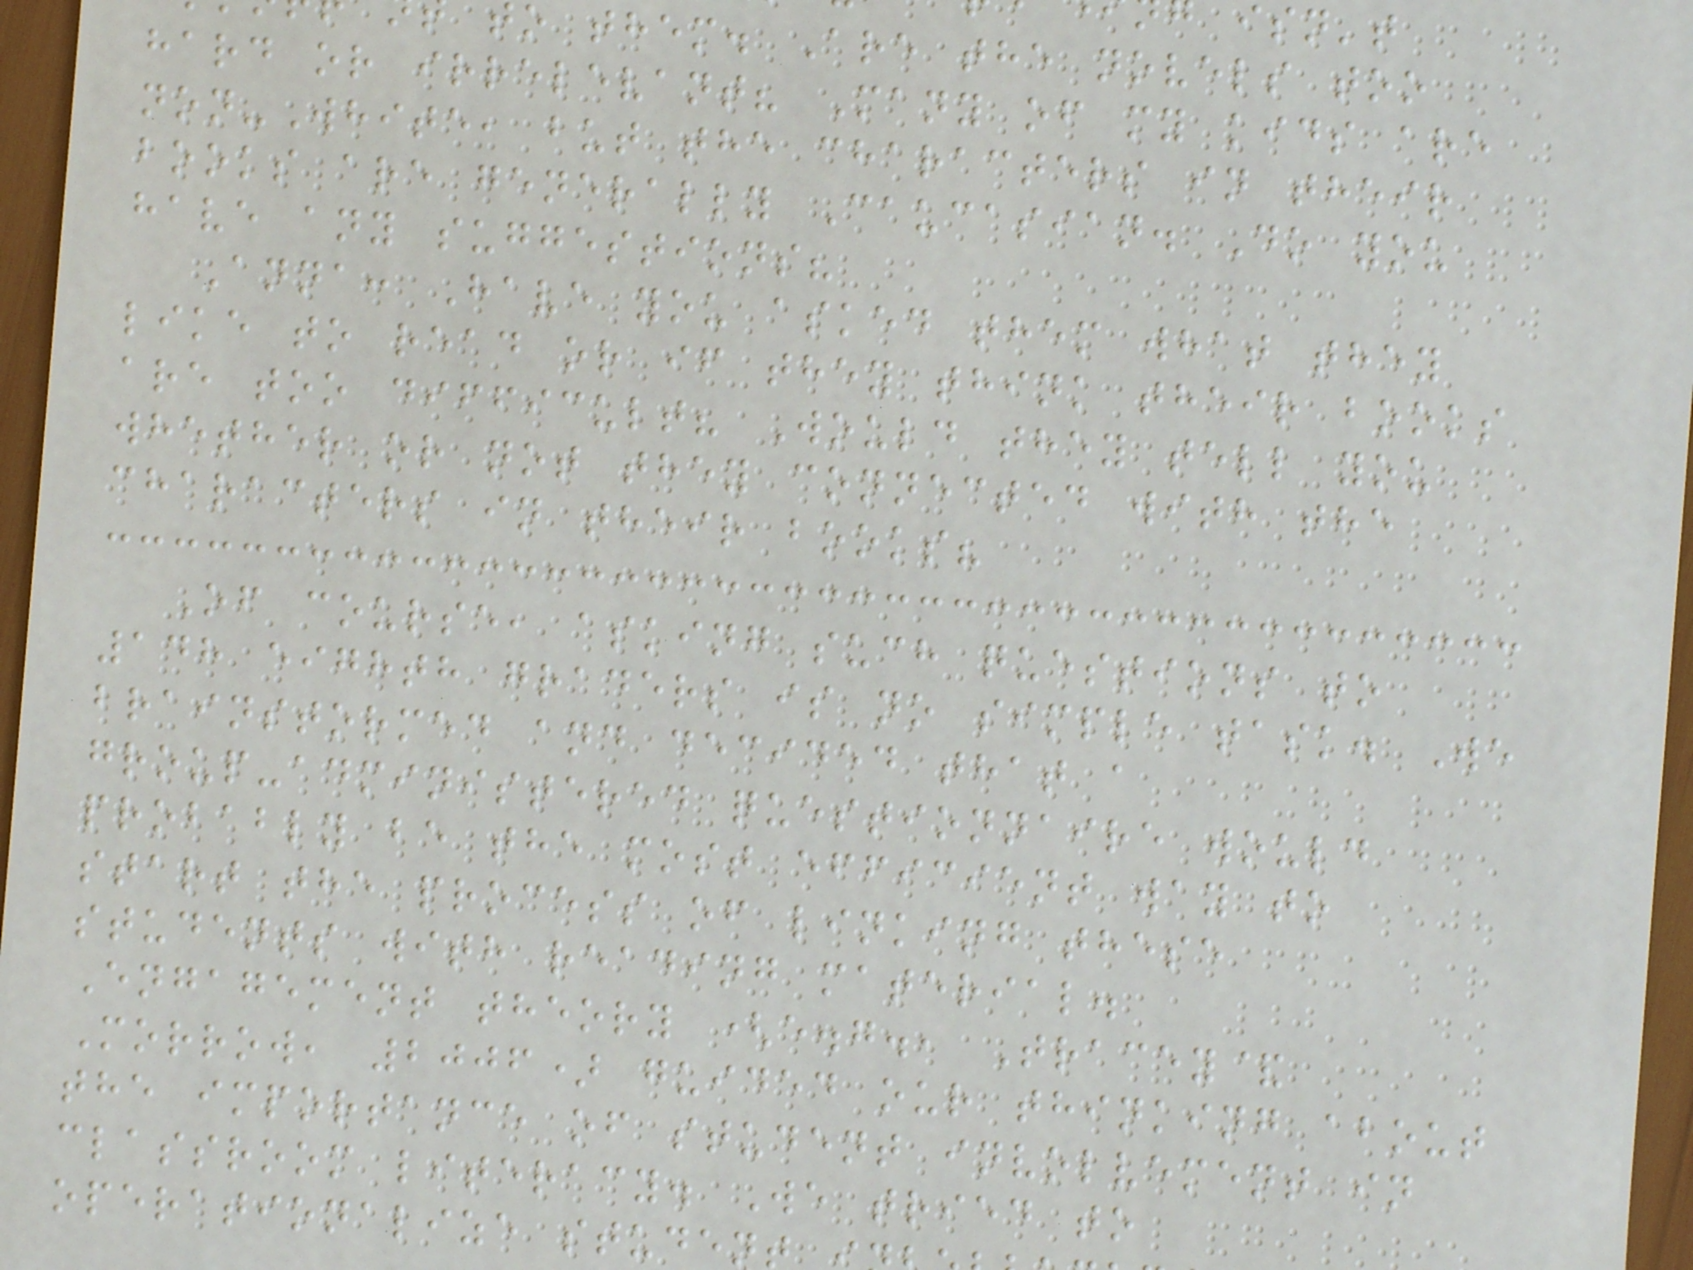o them. Are the novels too
hard or irrelevant? Many of my kids are
non-White, but the characters in their
books are generally Caucasian. Do you
have any suggestions?
Anna: Have you asked them what they
like to read or if they think their books
are too difficult? Would they tell you
whether or not they connected with the
characters in their books?
Of course, asking such questions to
148 eighth graders is no simple task. We
brainstormed and decided that a
group-administered questionnaire would
probably be the most efficient way to
start the process of linking these
students with reading material.
Engagement theory (e.g., Tracey&
Morrow, 2006) guided our thinking about
the importance of student involvement in
classroom literacy. We tried to
operationalize studen
